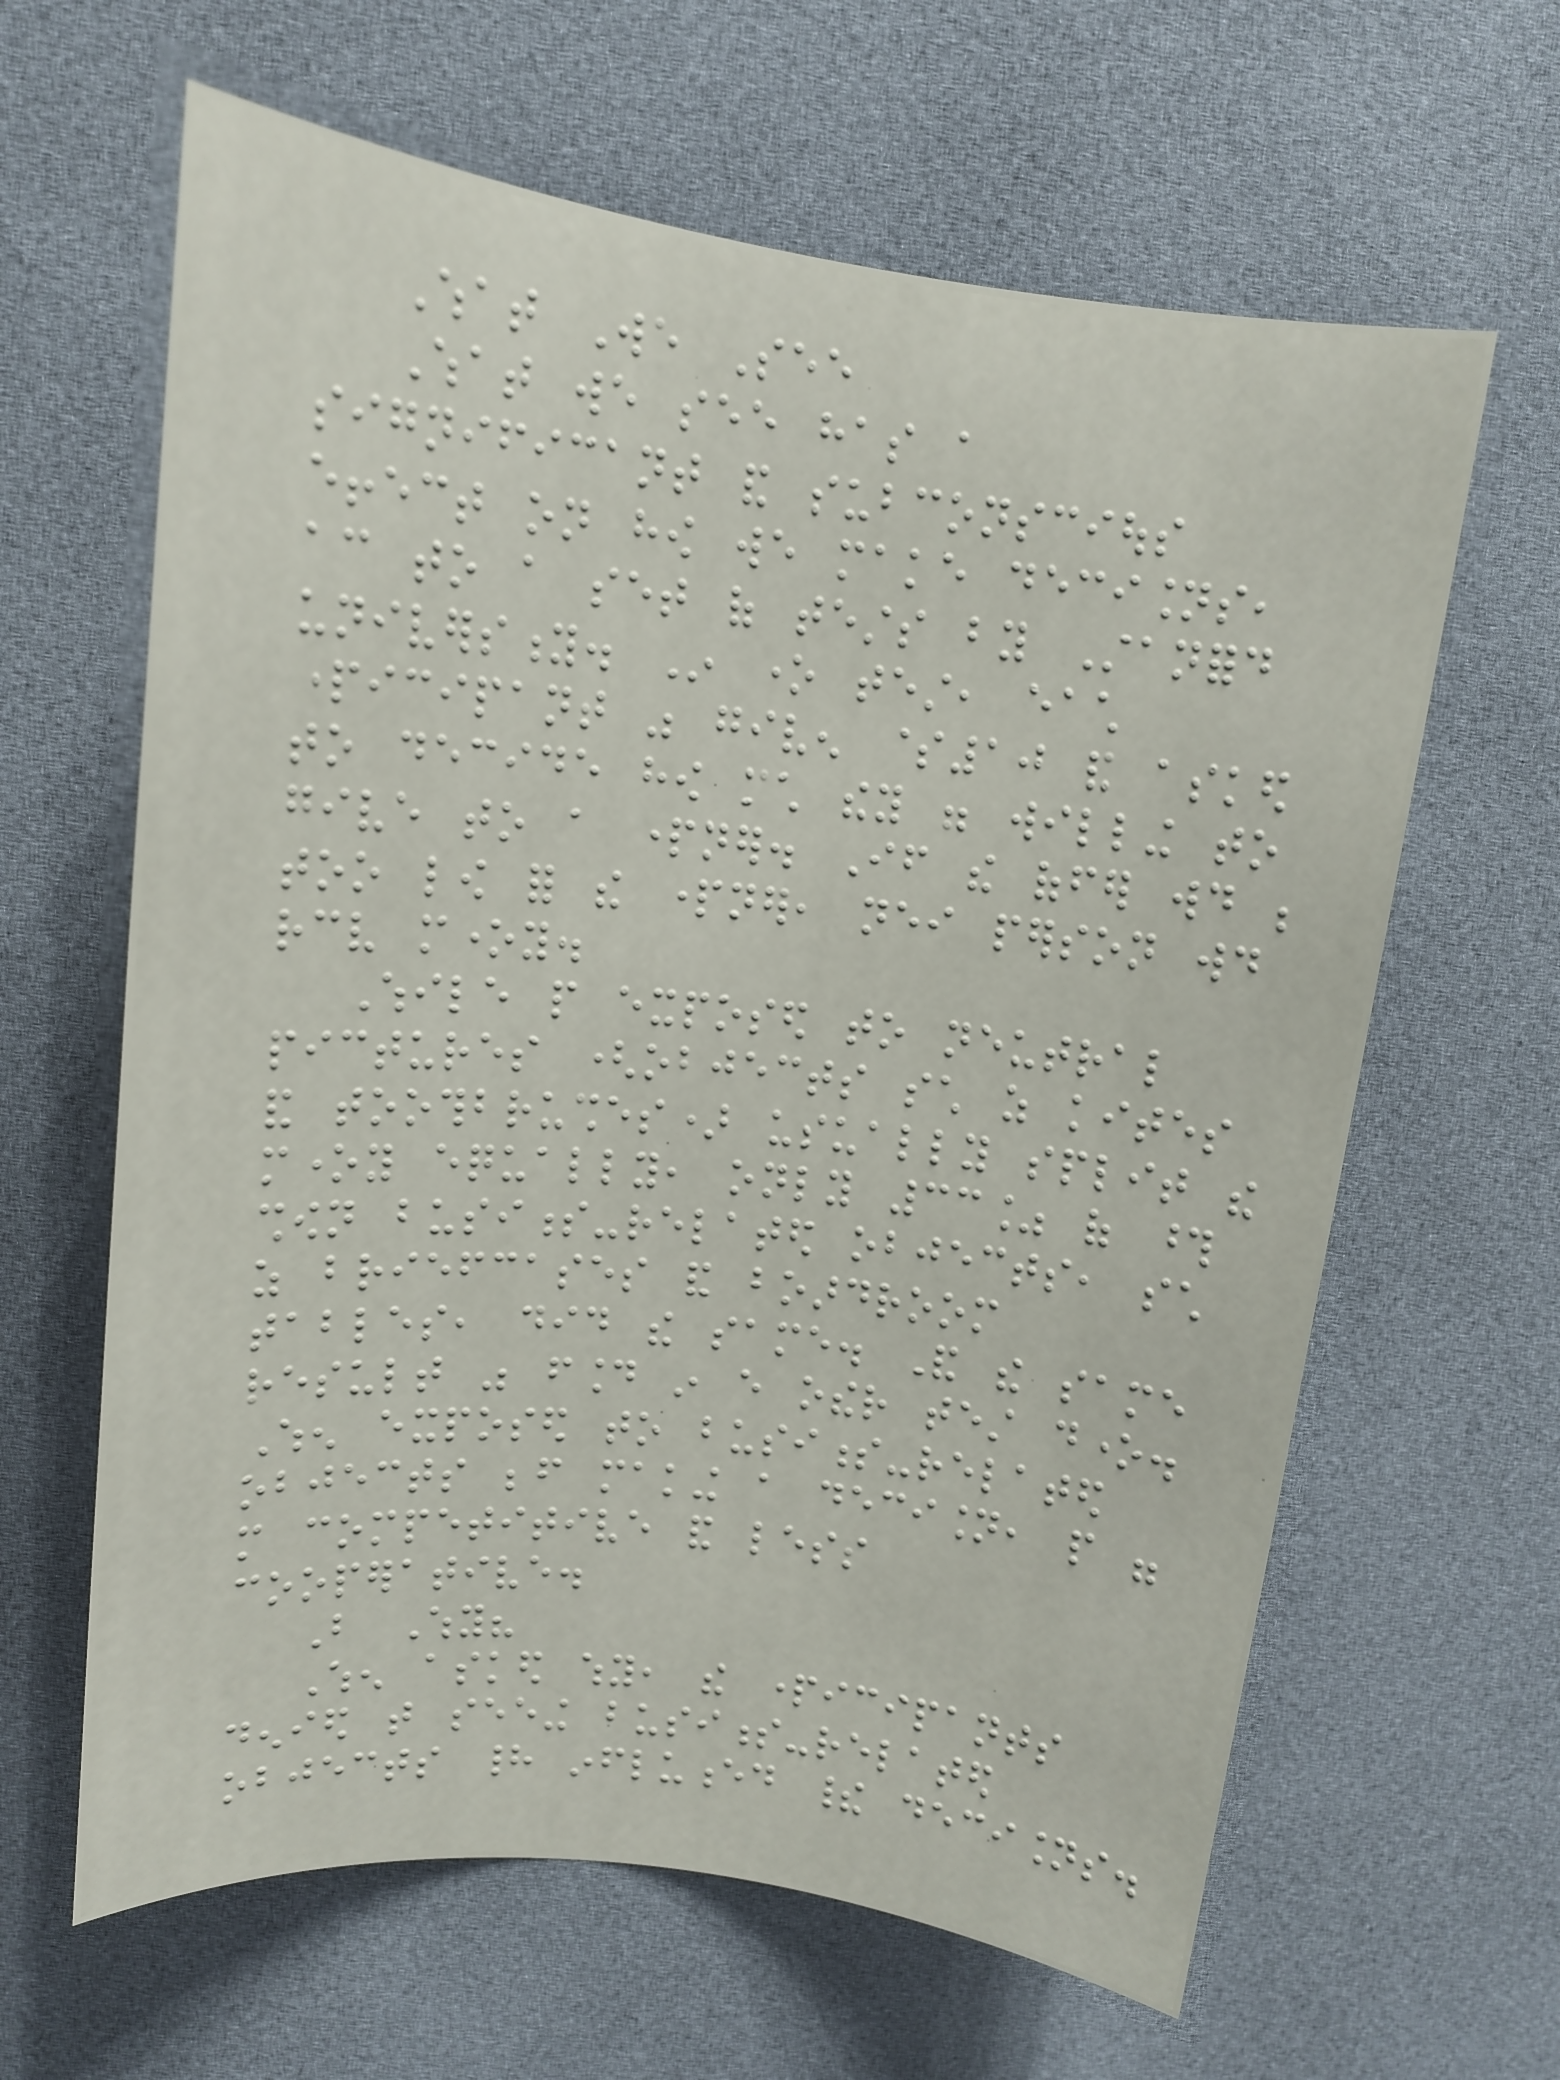What We See
What we see has a
significant and subconscious
effect on how we make decisions,
according to a set of tests by Stanford
university. In one test, each
participant was given $10 and asked
to decide how much they were willing to
give to a partner. If the offer would be
too low for the partner, neither person would
receive money.
While people exposed to neutral
pictures (objects such as kites
and toothbrushes) usually split the
money equally, only 33% of those
shown business-related objects, such
as briefcases and boardroom
tables, did the same. And the same
result was found in every other test done.
When exposed to business-related
objects before making a decision, people were
more competitive and less
cooperative.
But Why?
When asked why, the participants
denied that seeing business-related
objects had influenced their decisions.
